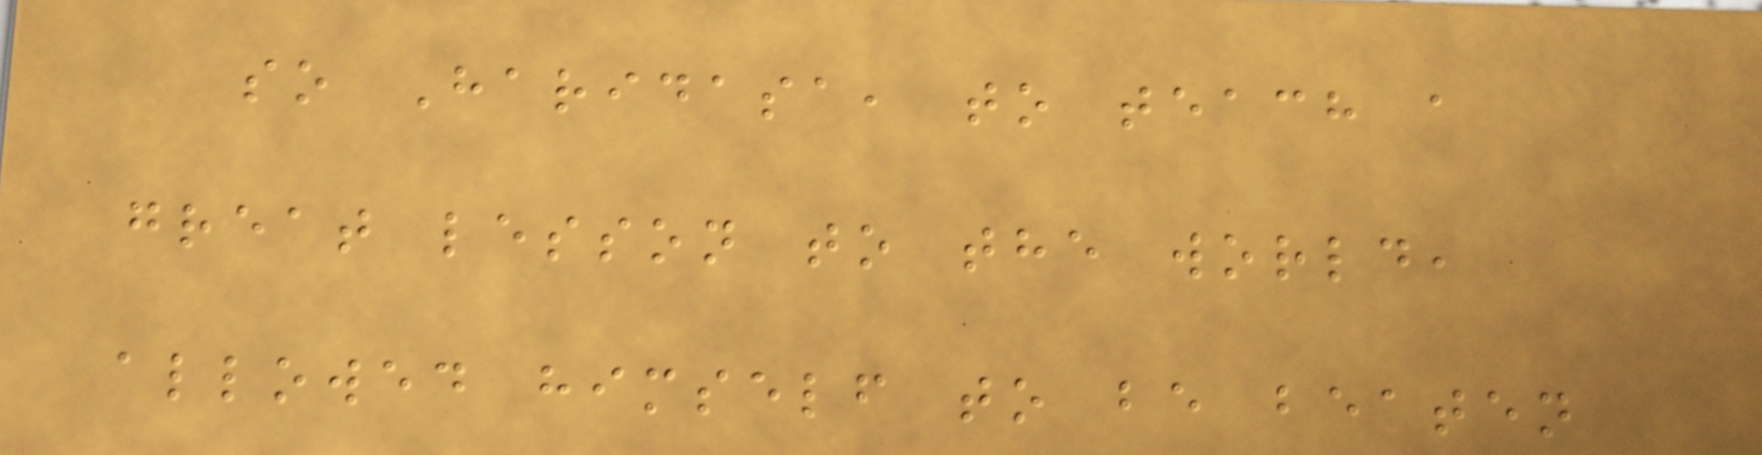so Haridasa, to teach a
great lesson to the world,
allowed himself to be beaten
